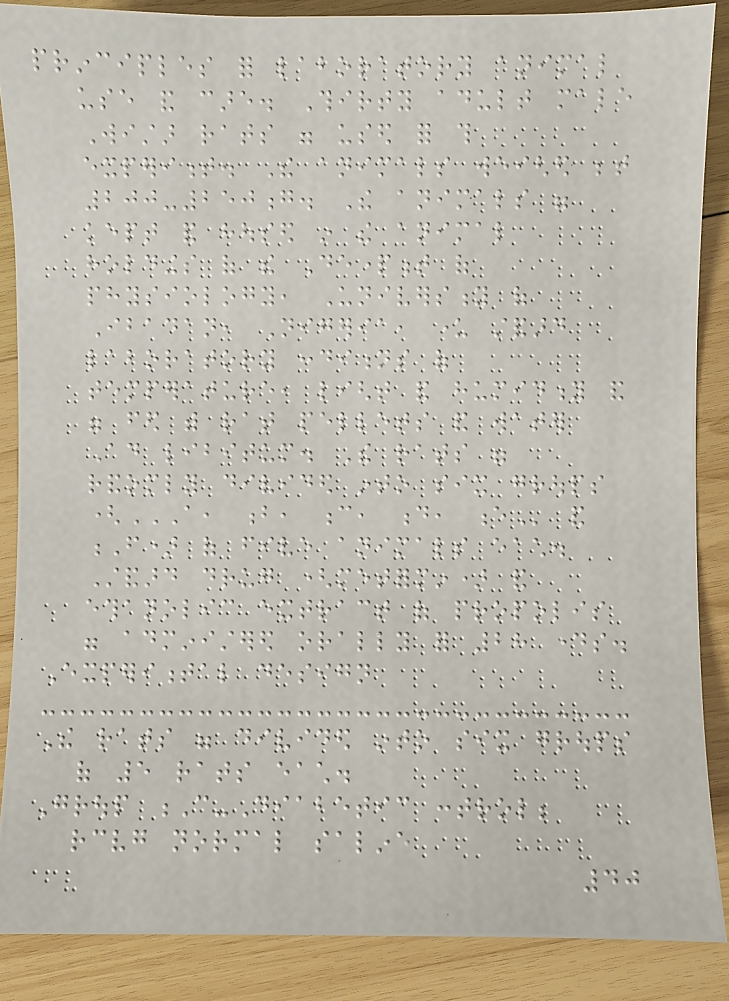principles for laboratory animal
use and care. Thirty adult male
Wistar rats were used for this
experiment. The animals weighed between
200-250g. The animals were
kept and housed in the animal
holdings of the Department of
physiology, University of
Ibadan, Nigeria, under standard
laboratory conditions of
temperature, light and humidity and
were fed with rat pellets and water
Ad libitum. The rats were
randomly divided into six groups
(A, B, C, D, E and
F) of five animals each.
Standard drug (metformin) and
ethanolic extract of propolis
were administered orally for 28 days.
Experimental design
The rats were divided into six groups
of 5 rats each.
Group C-Diabetic control;
receiving normal saline
40
